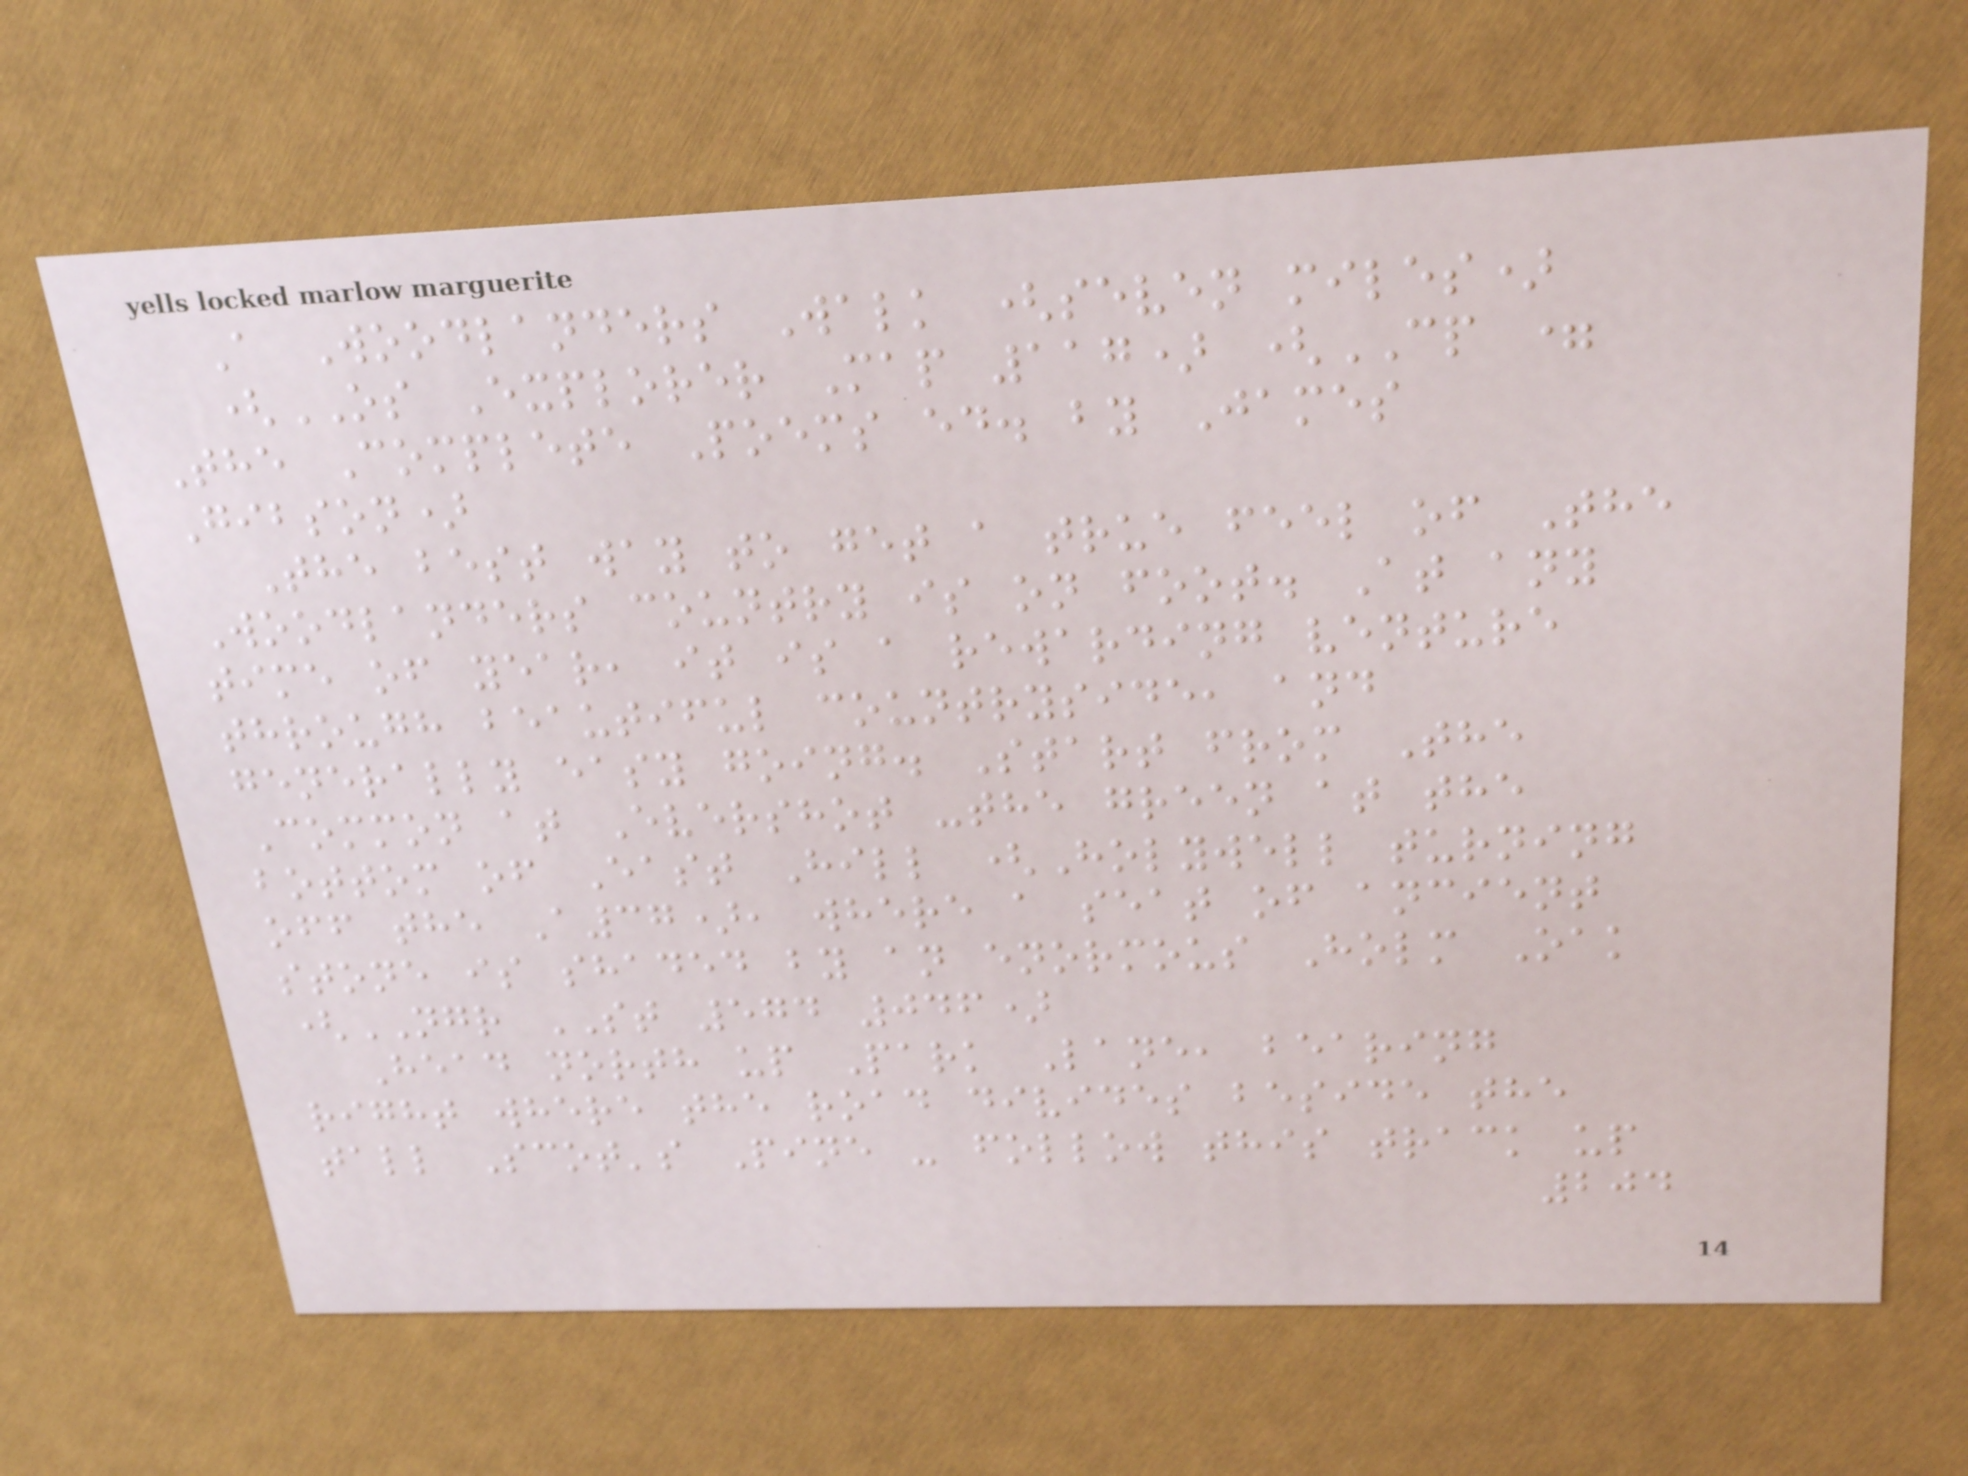A Woodlanders Walk (seven miles)
(OS Explorer Map 117) (CP =
The Complete Poems ed. by James
Gibson)
The best way to get a true feel of The
Woodlanders country is on foot. At any
time of year, it is a rewarding venture
through beautiful countryside, and
generally easy going. Start from The
Common at Evershot -the green at the
bottom of East Hill (Holywell turning
off the A37), where a seat of ancient
stone is shaded by an enormous Holm Oak
(NGR ST 574 046)
Head north up Park Lane, bearing
right where the road divides beside the
tall Scot's Pine - follow this track up
204
